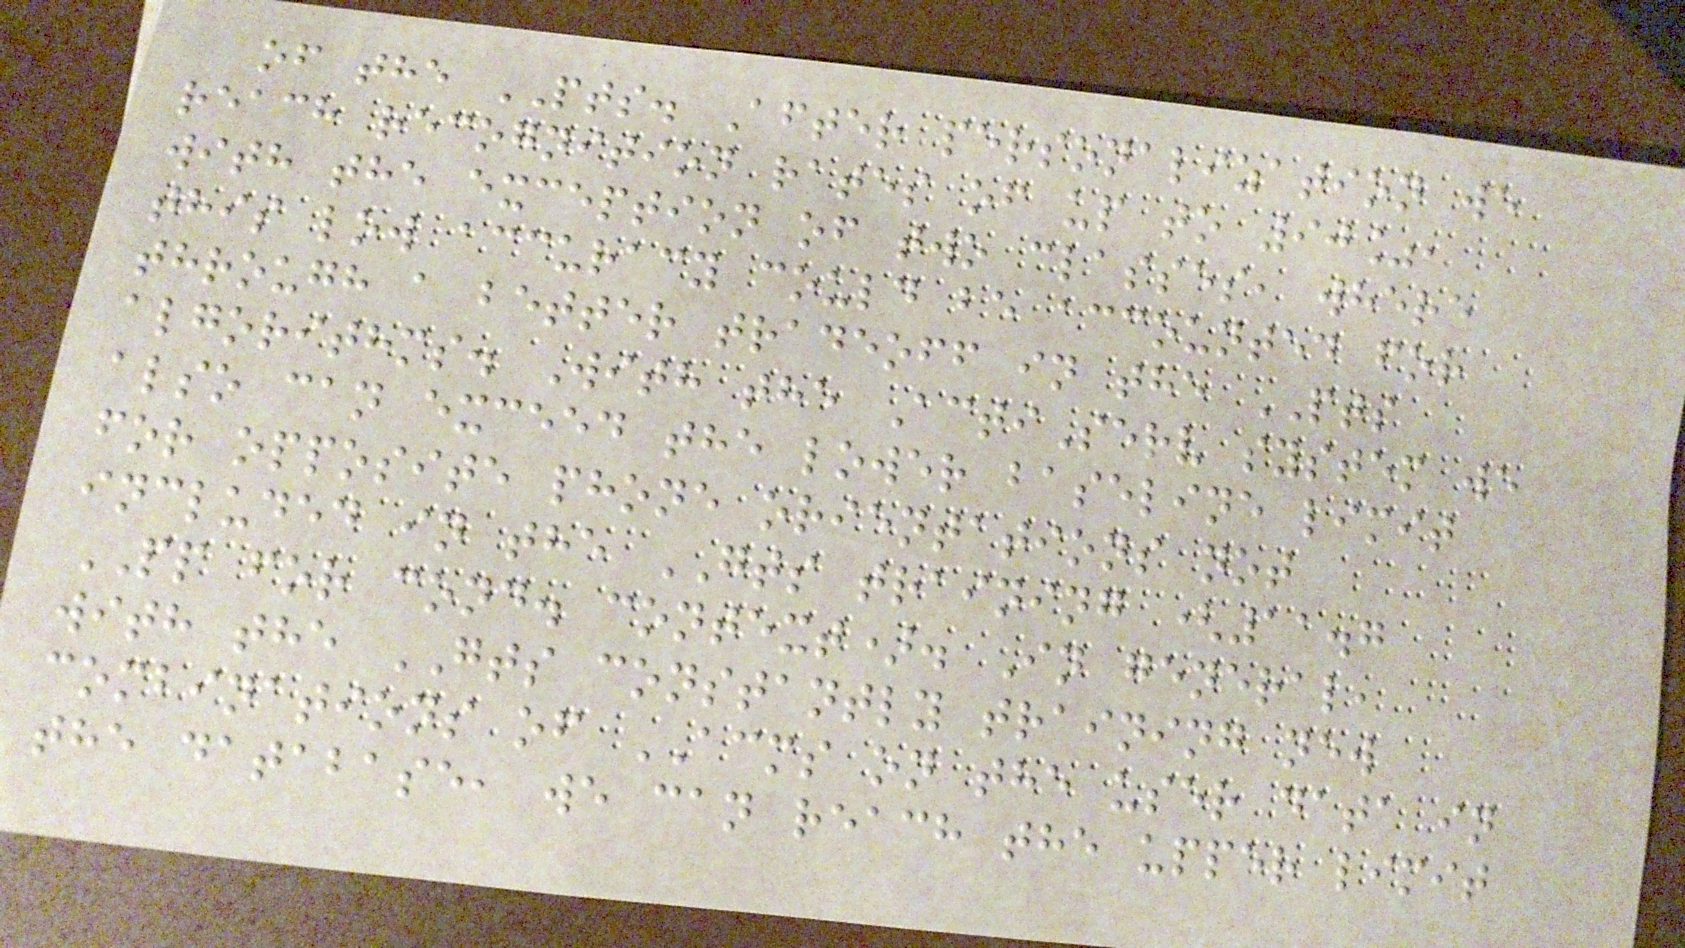of the PTS. After personalization we
reach recognition rates of up to 90%,
with the exception of two classes, where
this low accuracy could be accounted for
through a better tradeoff in the PTS
algorithms. With the ActiServ system we
also can exceed the lower baseline limit
for opposite phone orientations not
included in the GTS training (11.7
PP for cond. context). In general,
with the GTS constantly training new
combinations of ACMS on the user data in
the database, we can reach the upper limit
